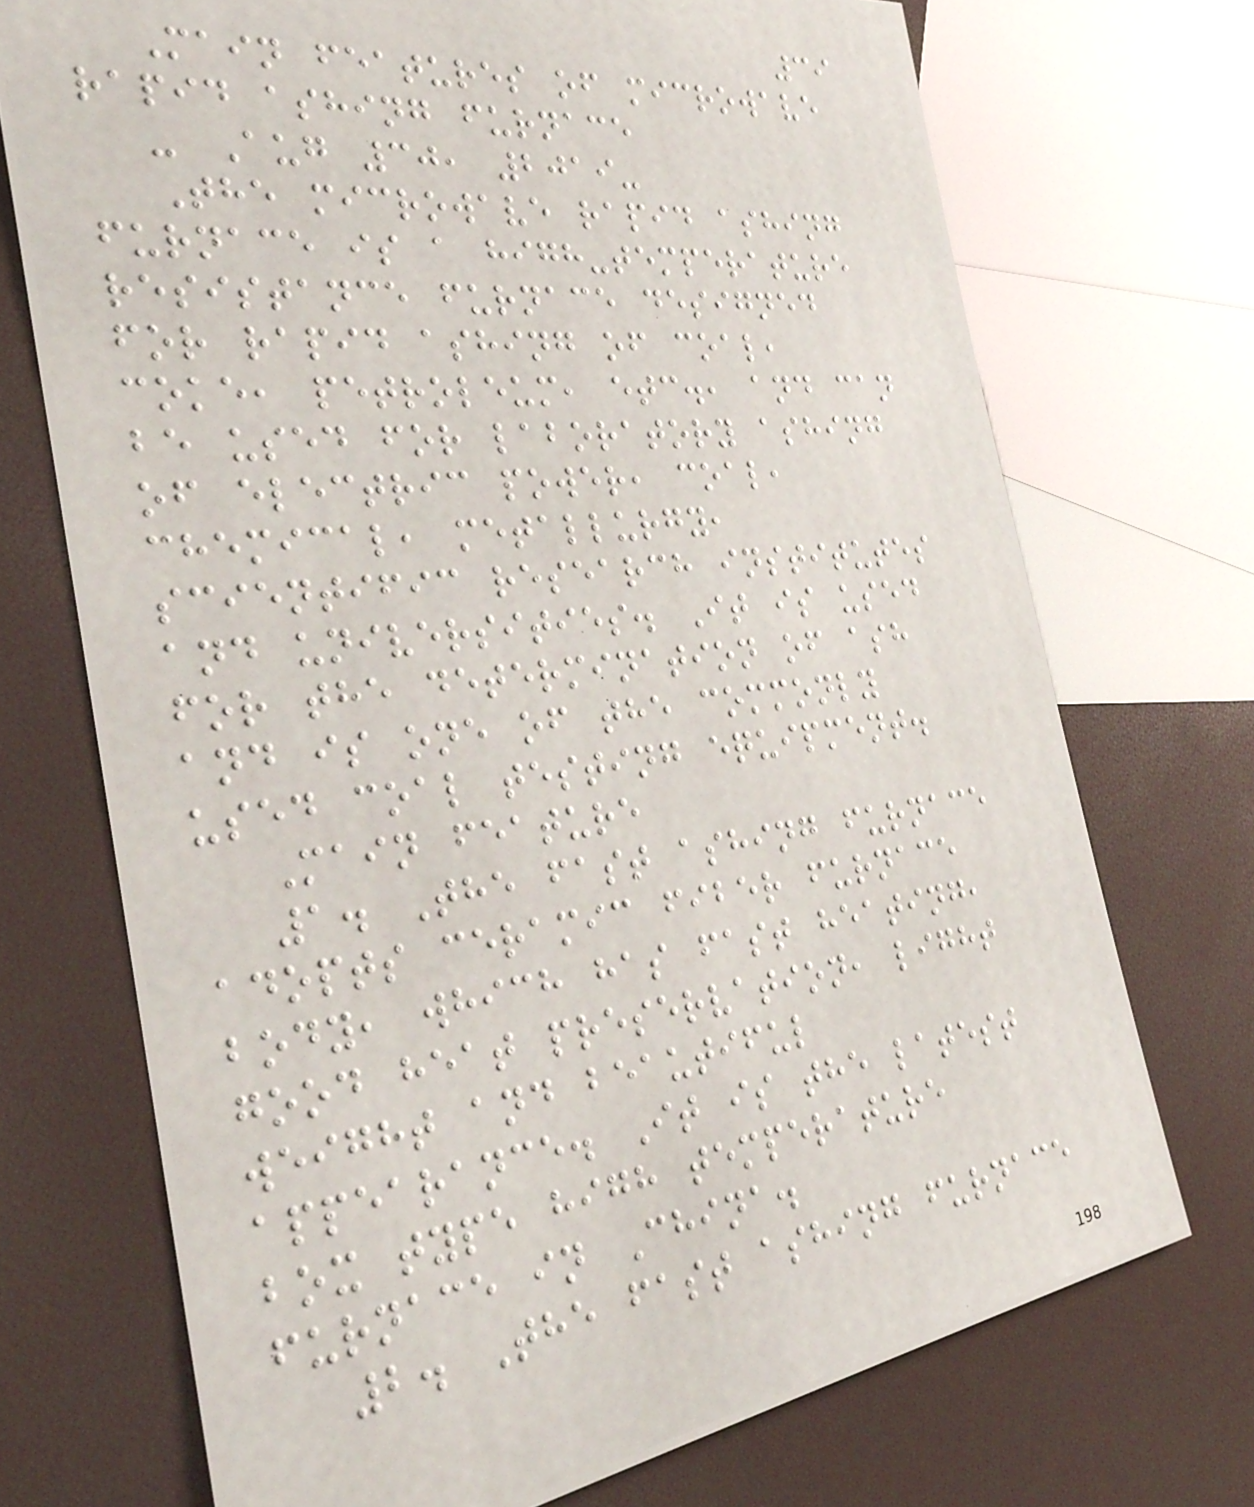39
Main features of microwave
rapid ashing furnace
- Aug 30, 2019-
The microwave rapid ashing
furnace is a high-temperature
resistance furnace designed
for rapid ashing of coal,
coke, petroleum, etc., and can
be used for laboratory ashing
of electric power, coal,
chemical, metallurgy,
scientific research institutes
and universities. It is used
for the determination of ash
and is one of the commonly
used coal testing equipment.
Main feature
1. The fast ashing furnace
adopts ceramic fiber furnace
body, which has fast heating,
good heat preservation, light
weight and beautiful
appearance. It is the latest
box type high temperature
furnace in China.
2. The fast ashing furnace
